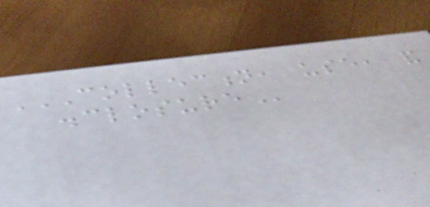COLLECTION, USE, AND
DISCLOSURE
